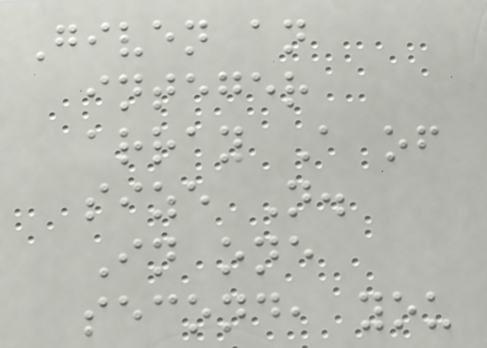Given an
integer
array A of
size N.
In one
second, you
